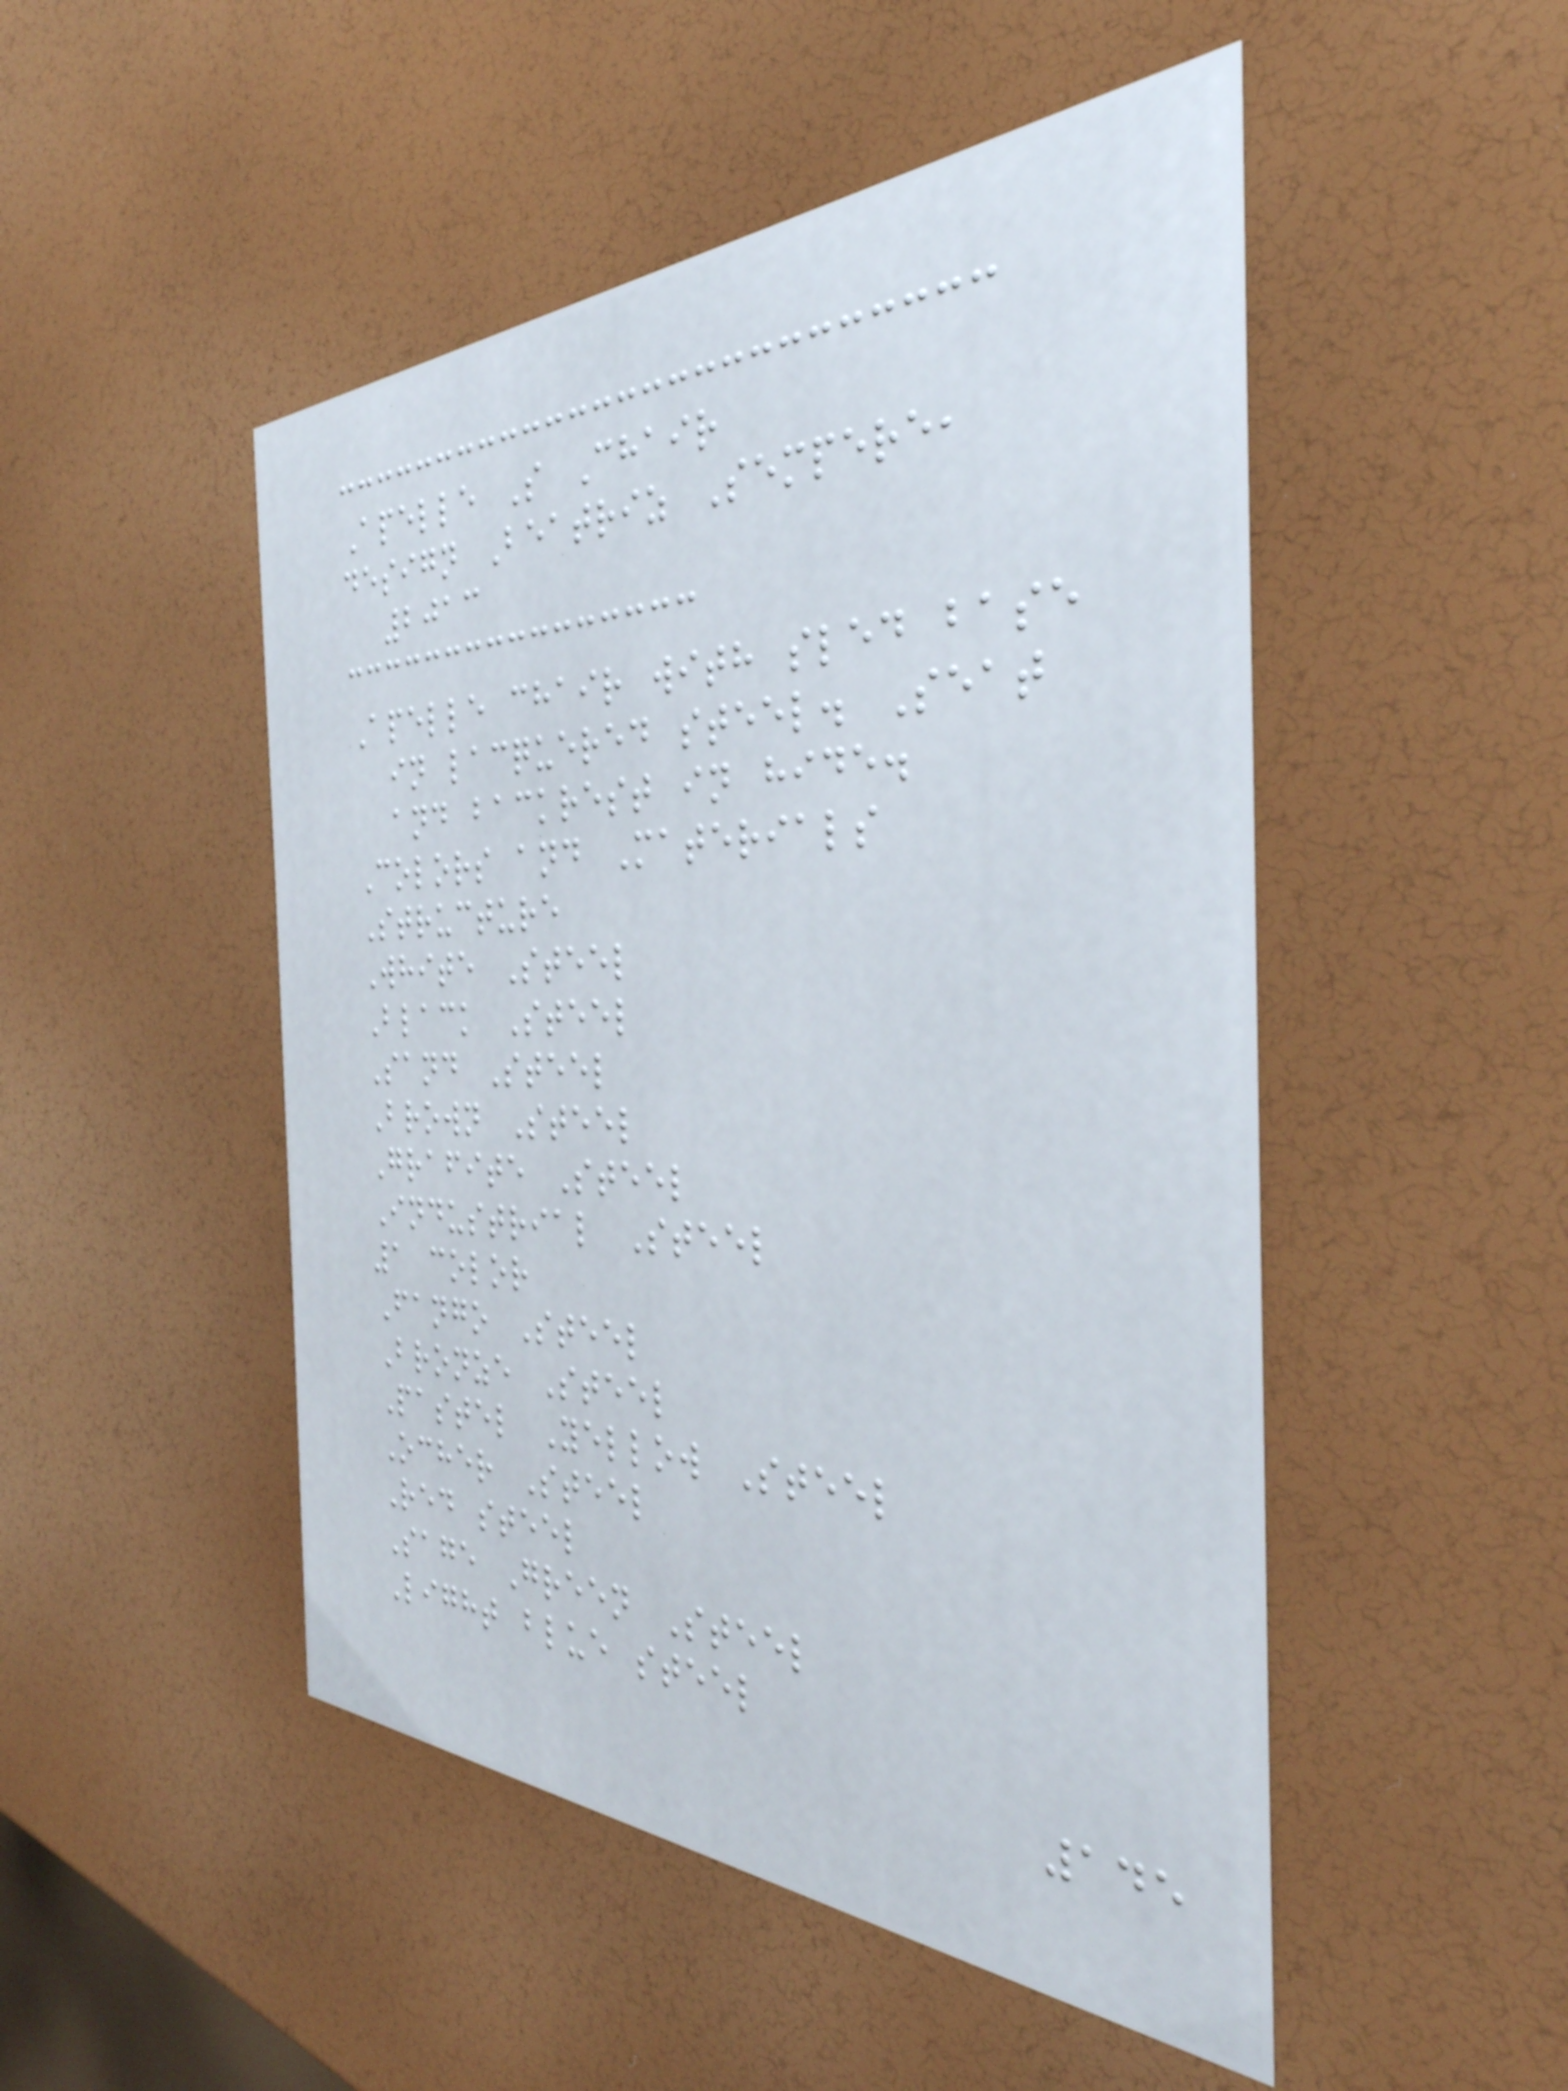Apelle S Chair
design Beatriz Sempere,
2013
Apelle chair with sled base
in lacquered steel. Seat
and backrest in hide.
Colors and Materials
Structure
White Steel
Black Steel
Sand Steel
Brown Steel
Grafite Steel
Industrial Steel
1 color
Fango Steel
Bronze Steel
Pastel Yellow Steel
Ocher Steel
Red steel
Sage Green Steel
Light blue steel
145
